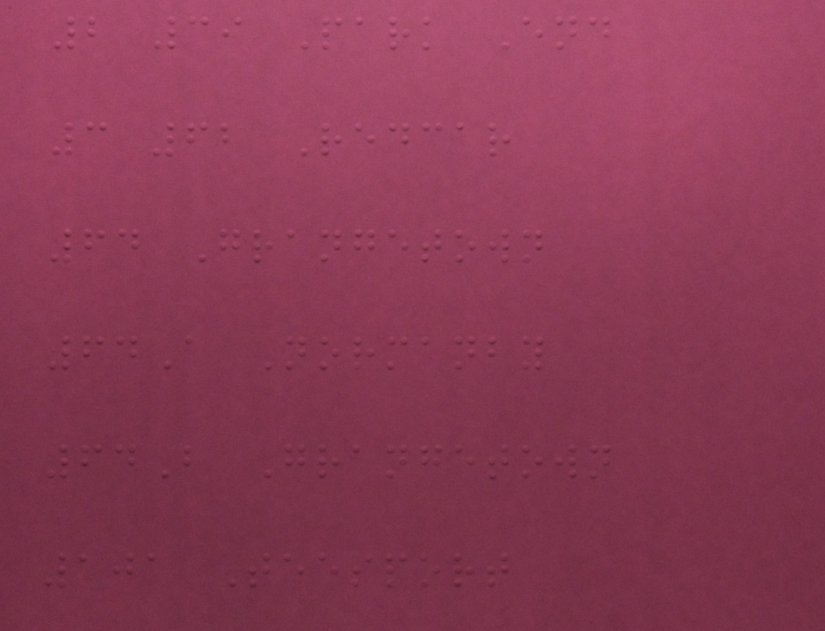2 39 Park End
3 62 Redcar
64 Grangetown
64A Normanby
64B Grangetown
101 Teesport
